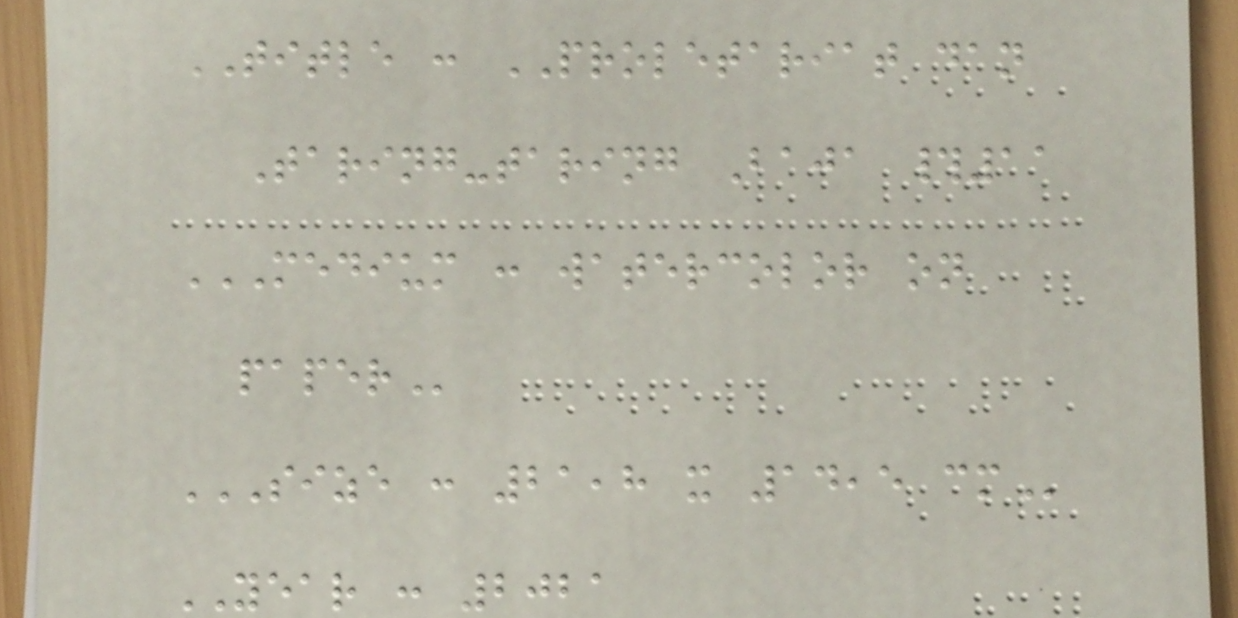TITLE : PROLETARIAT dan
Taring-taring Baja #11
MEDIUM : WATERCOLOR ON
PAPER
SIZE : 21,8 X 14,5 CM
YEAR : 2021
